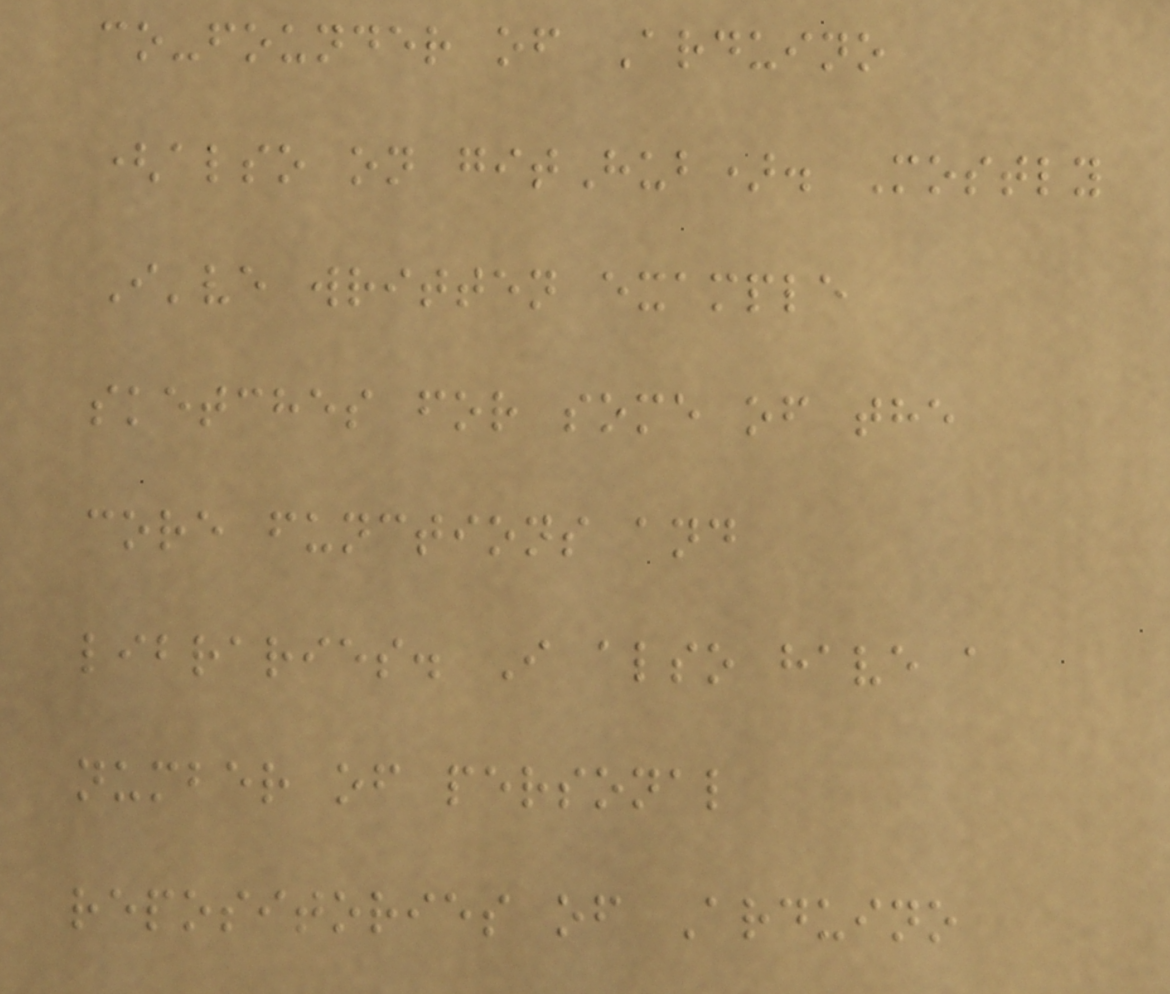co-founder of Arduino
(also on gitHub). Mostly
I've written example
sketches for some of the
core functions and
libraries. I also have a
number of personal
repositories of Arduino
